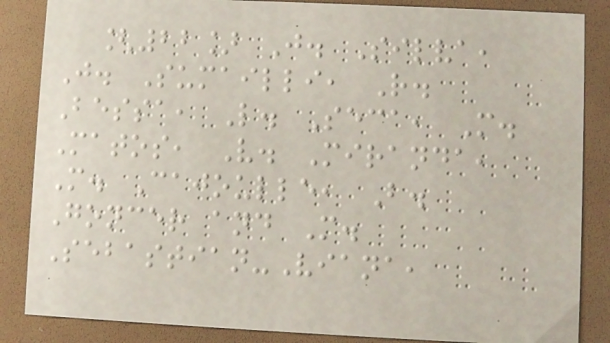[22] J. Silva,
J. Sumailli, R.
Bessa, L. Seca, M.
Matos, V. Miranda,
M. Cajoulle, B.
Goncer and M.
Sebastian-Viana,
